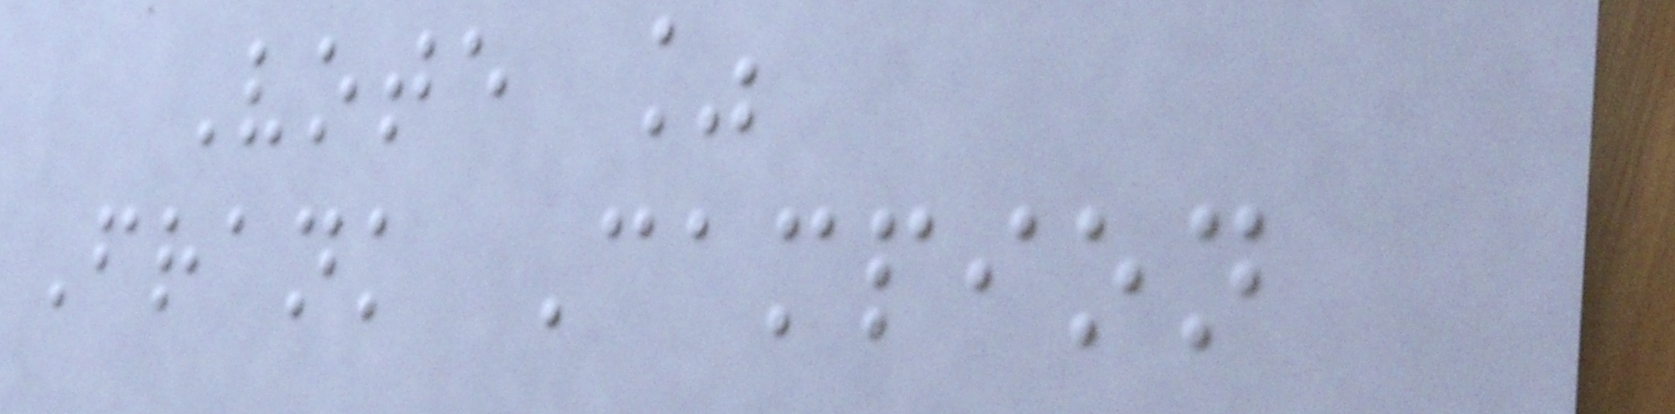Vote %
Frank Campion
